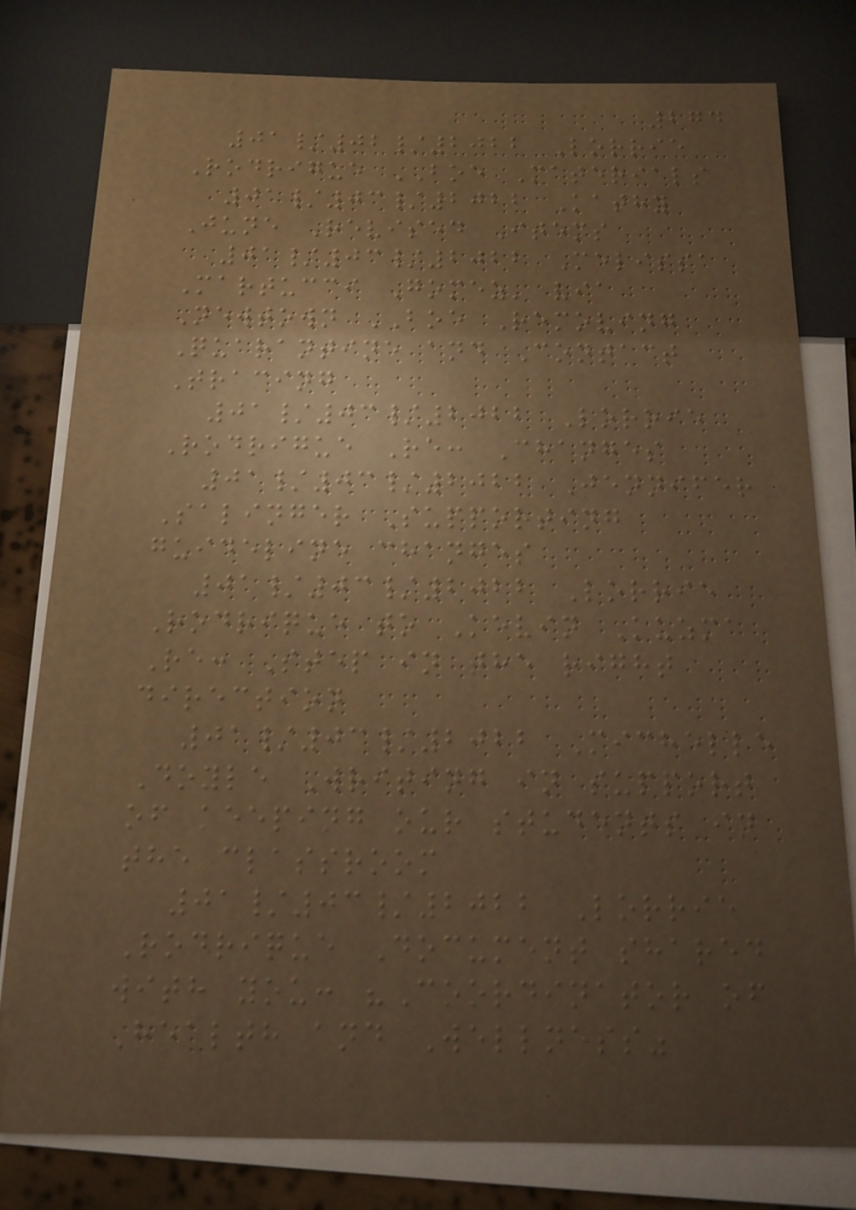274
01/02/2022 Lorrie
Rodrigue BOE Materials
01/03/2022 Kathy
June Revised Items
01/03/2022 Melissa
Martucci Gomez' via
Newtown BOE Removing
Quarantine and Contact
Tracing
01/03/2022 Lorrie
Rodrigue Re: Changes
01/03/2022 Jennifer
Salinger Supporting
guideline changes
01/03/2022 Lorrie
Rodrique to Kevin Kuzma
Re: Step in the right
direction
01/03/2022 Michelle
Doyle Writing in support
of keeping our students in
the classroom
01/03/2022 Lorrie
Rodrique Document shared
with you: "Coordinator of
Health and Wellness"
